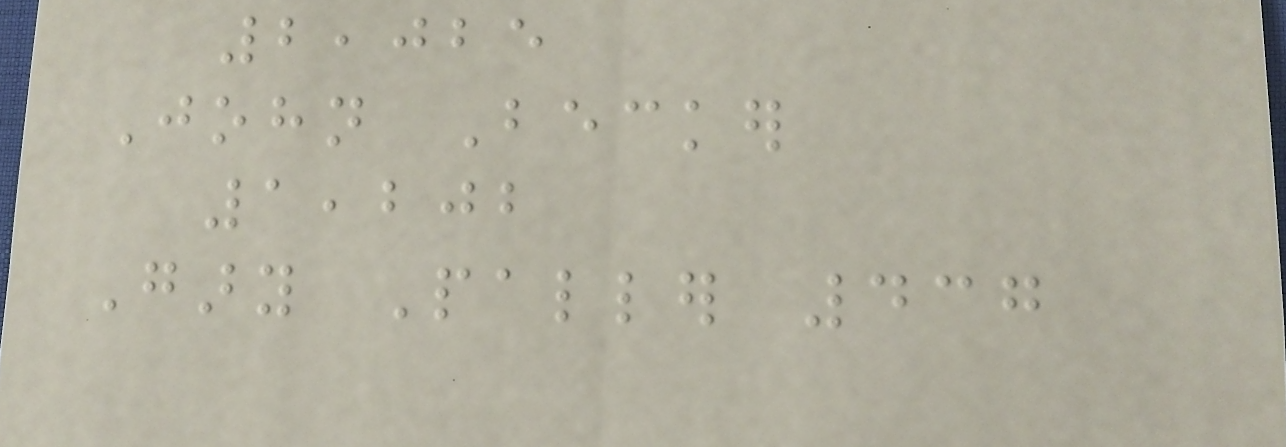2,025
John Becker
1,202
Gary Paller 437
